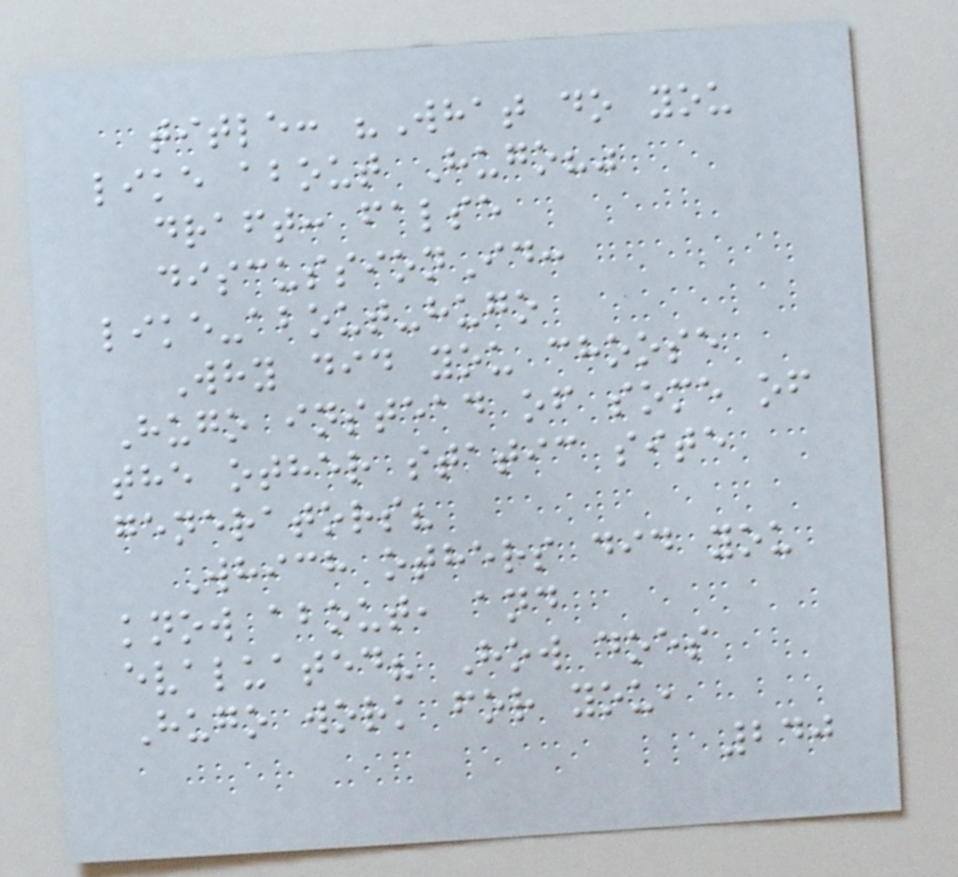title: "What do you
like about Hugo?"
draft: false
discussionId:
like-about-hugo
Why did you choose
Hugo instead of some of
the other static site
generators?
Which others did you
know about, and
evaluated? How does
Hugo work for you,
240
